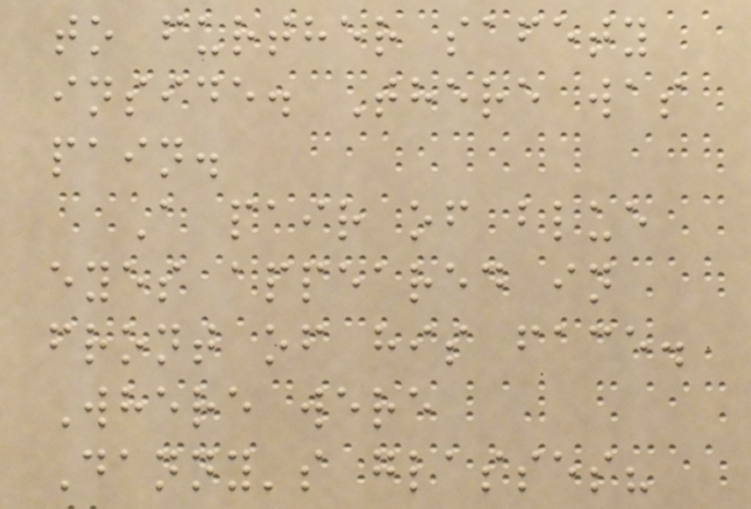to further safety
inside. There was
pain.
A pair of blue
eyes appeared in
front of his face.
Where were
Danny's glasses?
